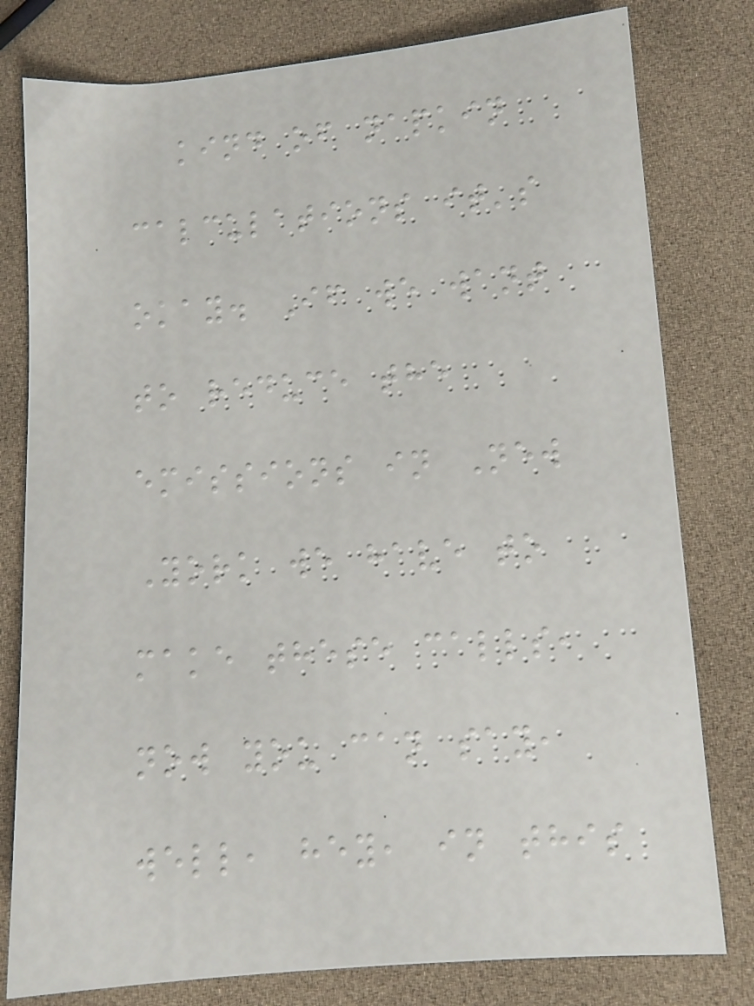kind of napkin
calculations it's
okay. If we want
to reduce the
emissions in New
York we have to
make these calls,
now you can say,
well, hey, in this
